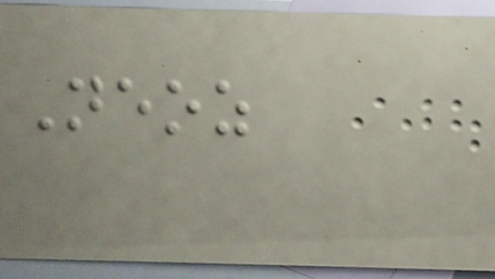Neoz
